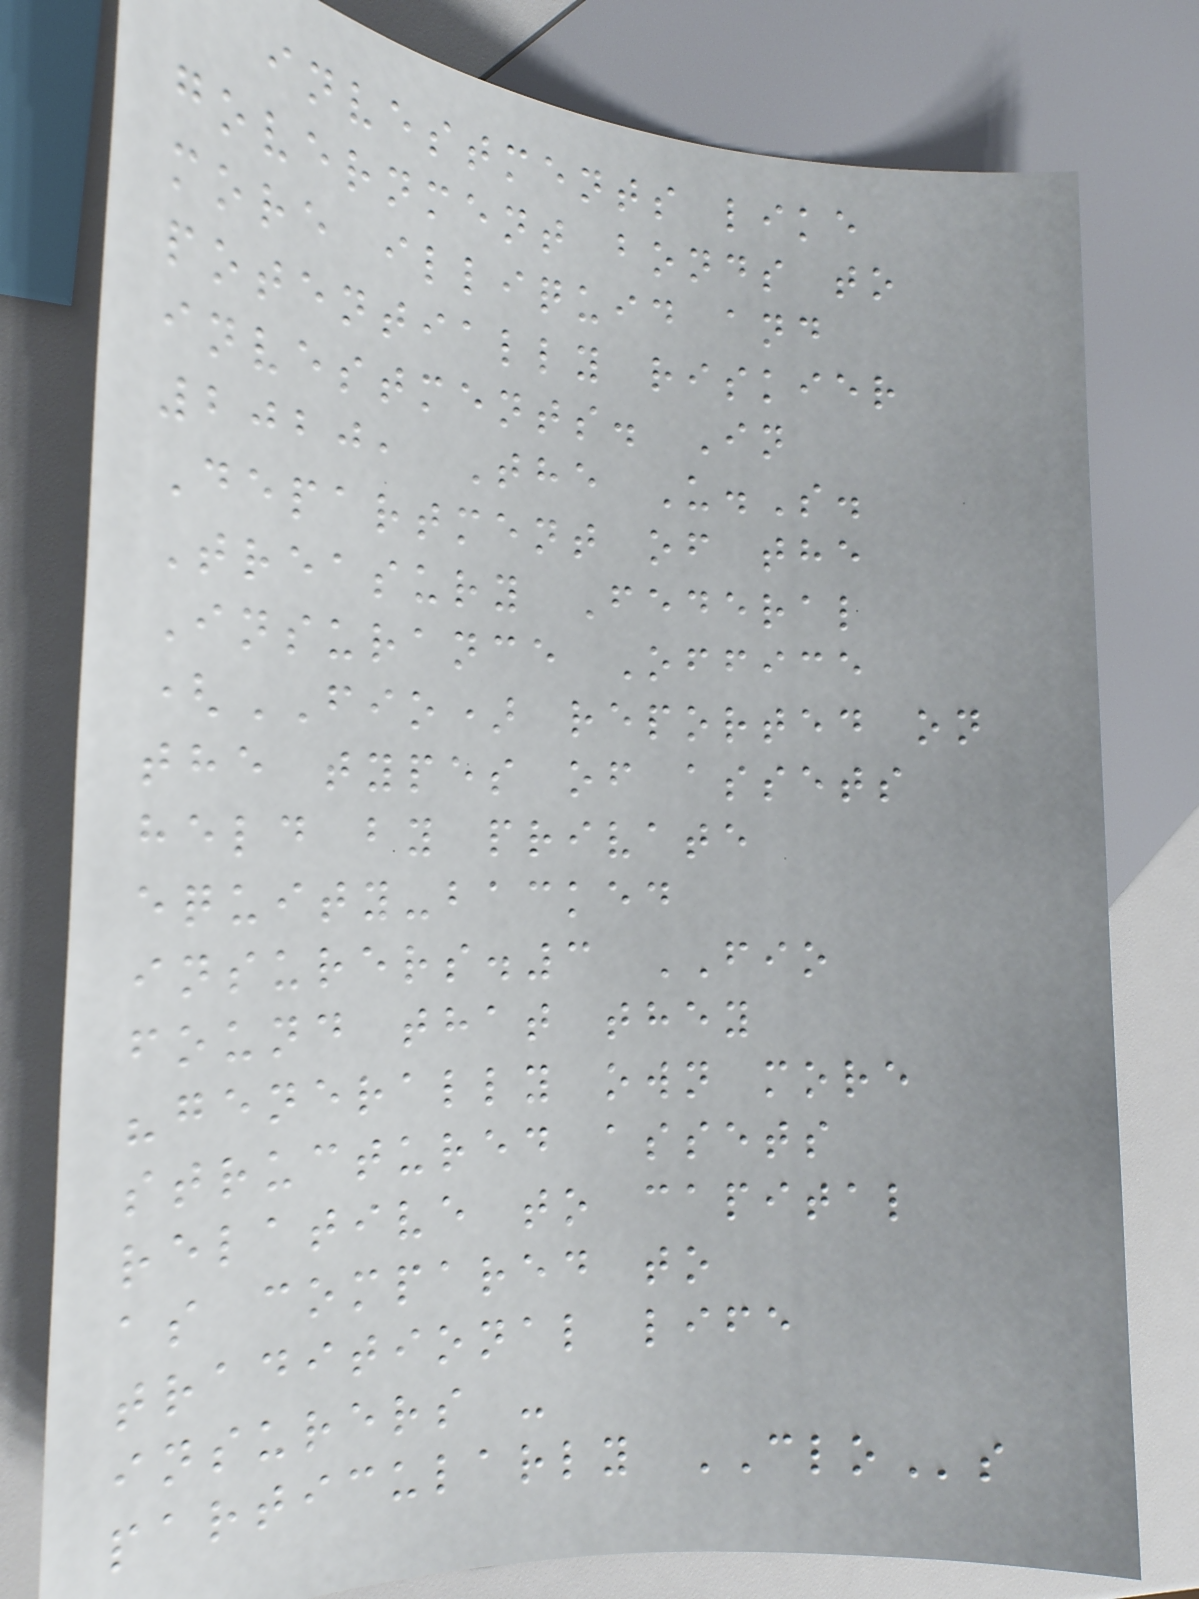investments like
government bonds to
more illiquid and
potentially riskier
investments. In
2020, The U.S.
Department of the
Treasury Federal
Insurance Office
(FIO) reported on
the types of assets
held by private
equity-backed
insurers.3 FIO
found that they
"generally own more
structured assets
relative to capital
as compared to
traditional life
insurers -
particularly CLOs
